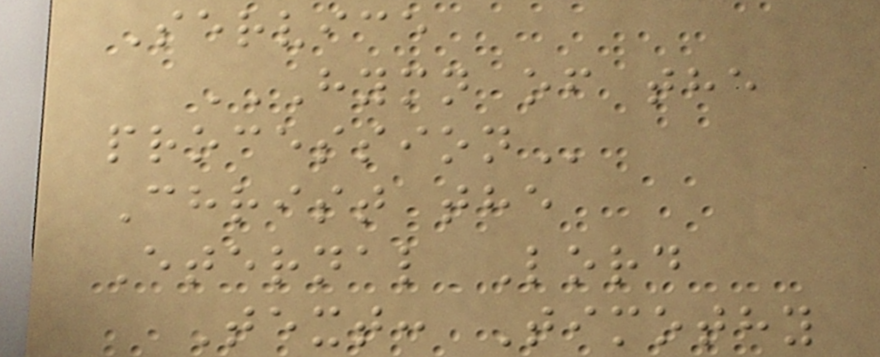Service
HYMN OF THE
PROCESSION
Christ the
Eternal Lord
Text: Timothy
